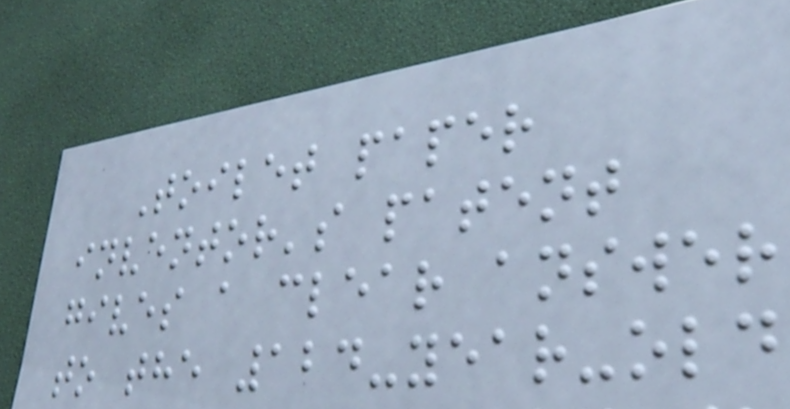Toilet paper
inventor's patent
gives a clear answer
to the 124-year-old
